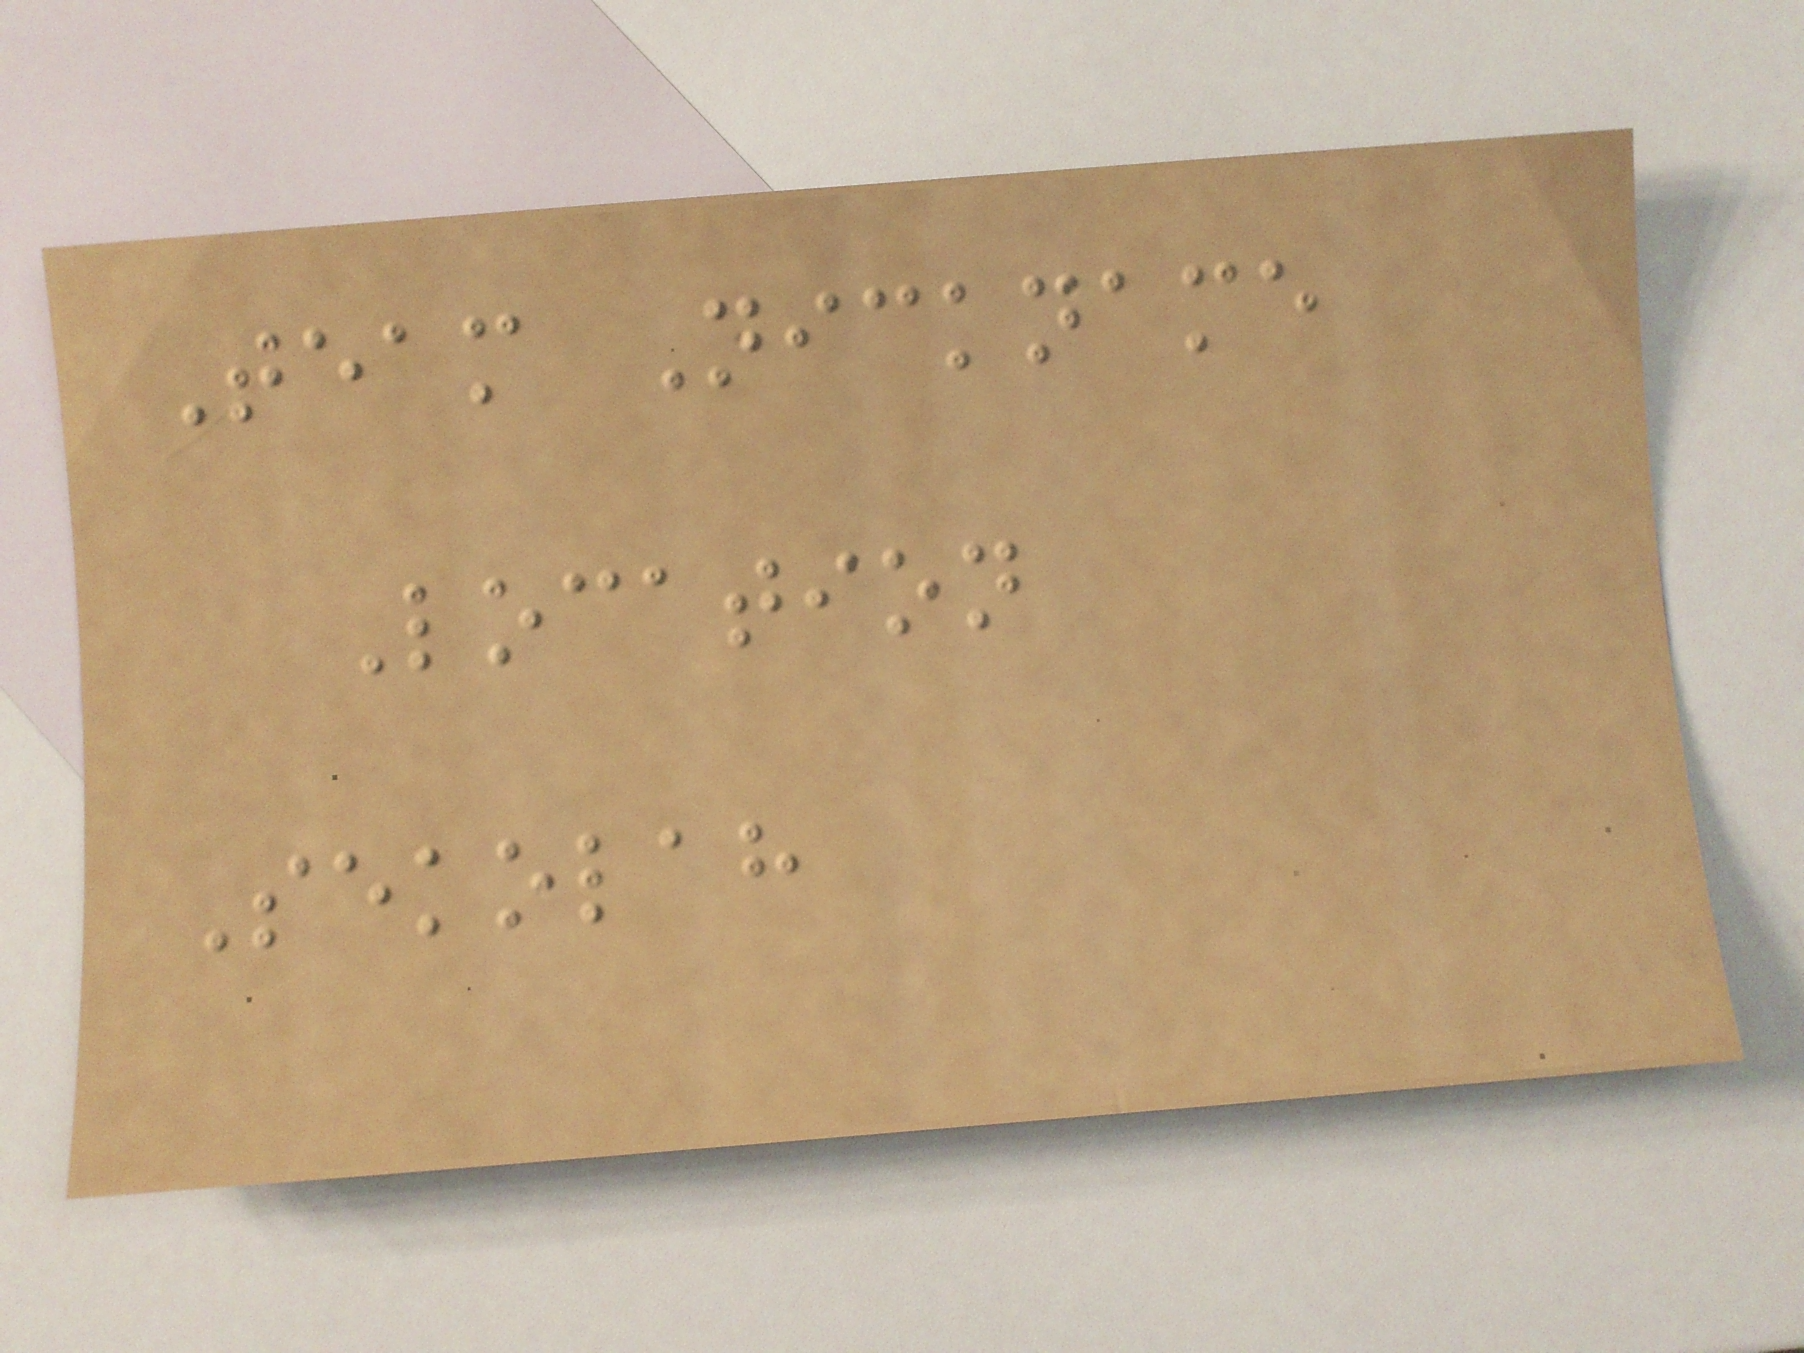Team Nickname
Location
Sekolah
